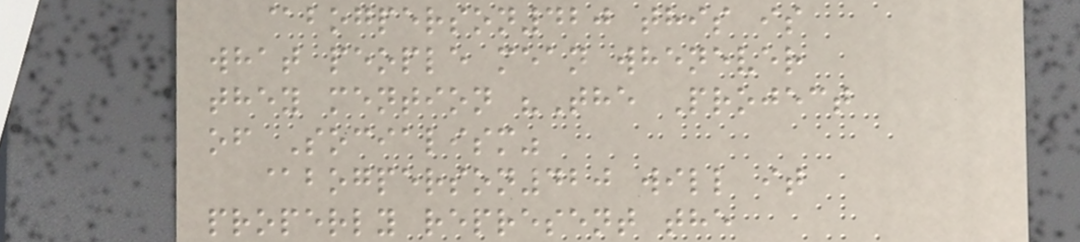@bogperson420 this is
what people mean whenever
they mention "The Project
of Socialism"
@bogperson420 will it
properly represent the
